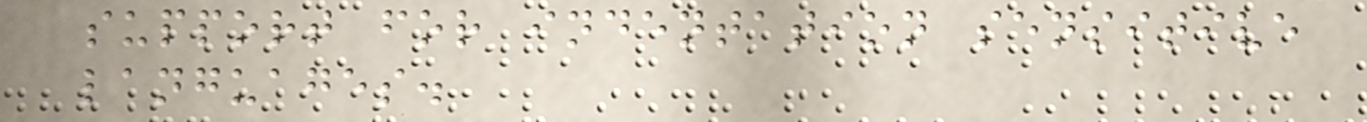support for indentation sensitive
languages.
